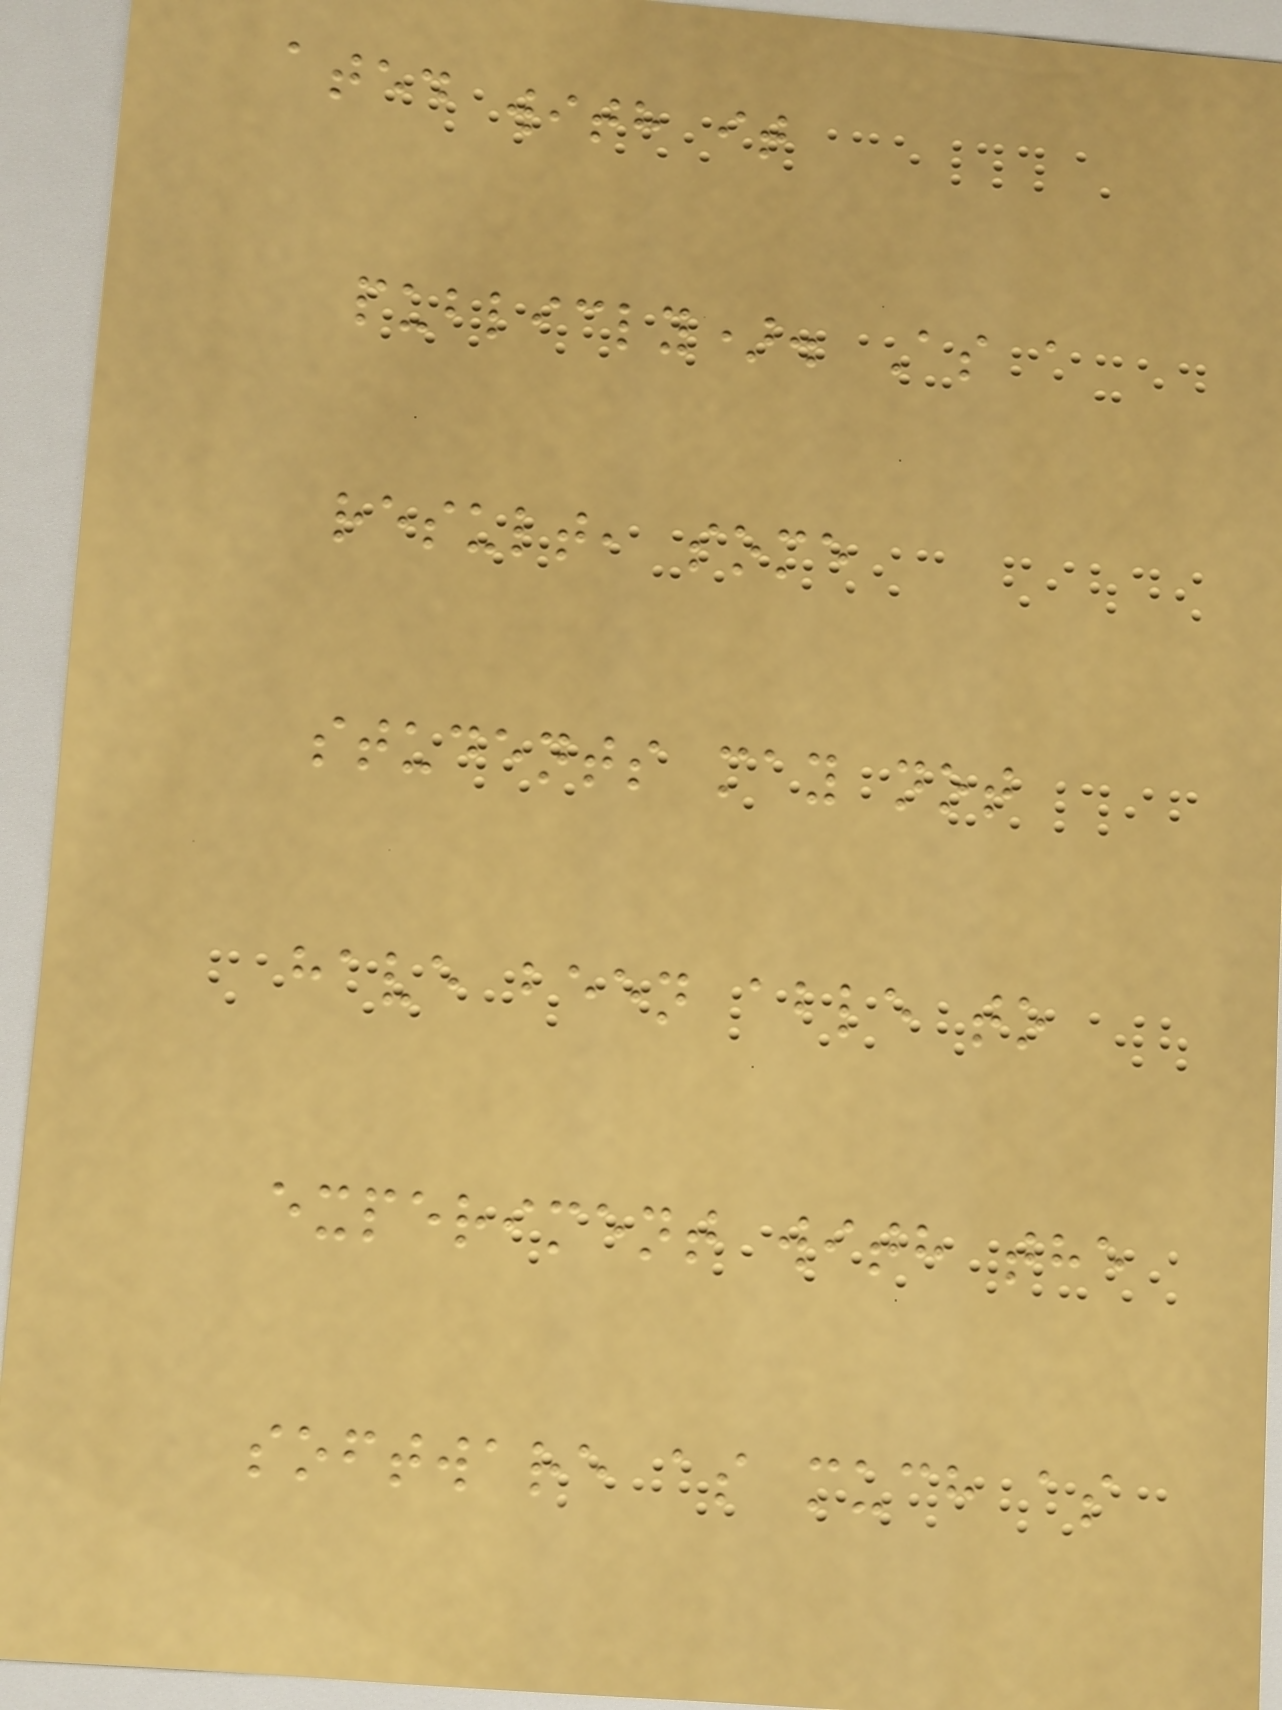ated with it
publicly). As a
result, some
students may not
have been able to
experiment with the
software as much as
